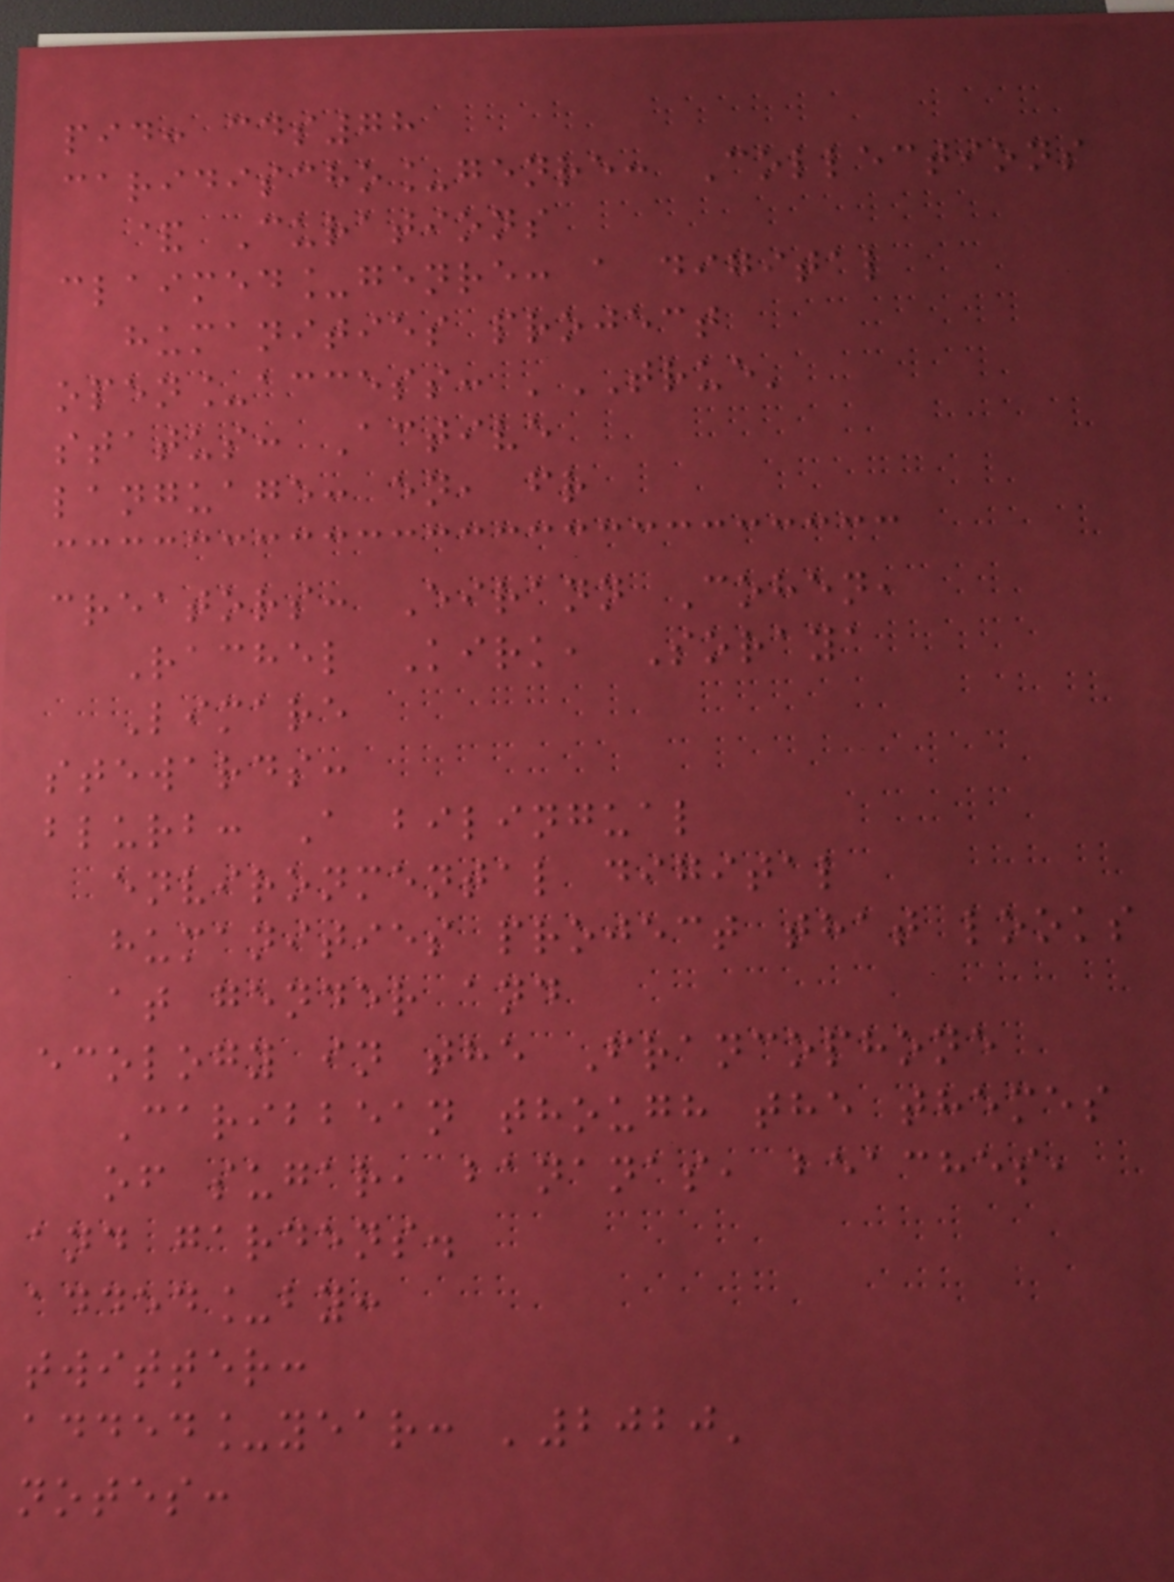pid: cds78
caridischo_genre: Collections
& Curations
claimed_genre: a digital
humanities project
open_access: 'TRUE'
status: Active
language: en, fr
creators: Eirann Cohen,
Rachel Kirk, Soraya
Limare
stewards:
blurb: A bilingual
environmental digital
humanities project that looks
at gender and
ecology in the Francophone
Caribbean though the themes
of sugar, bananas, beaches,
and gardens.
added_by:
twitter:
added_year: '2020'
notes:
